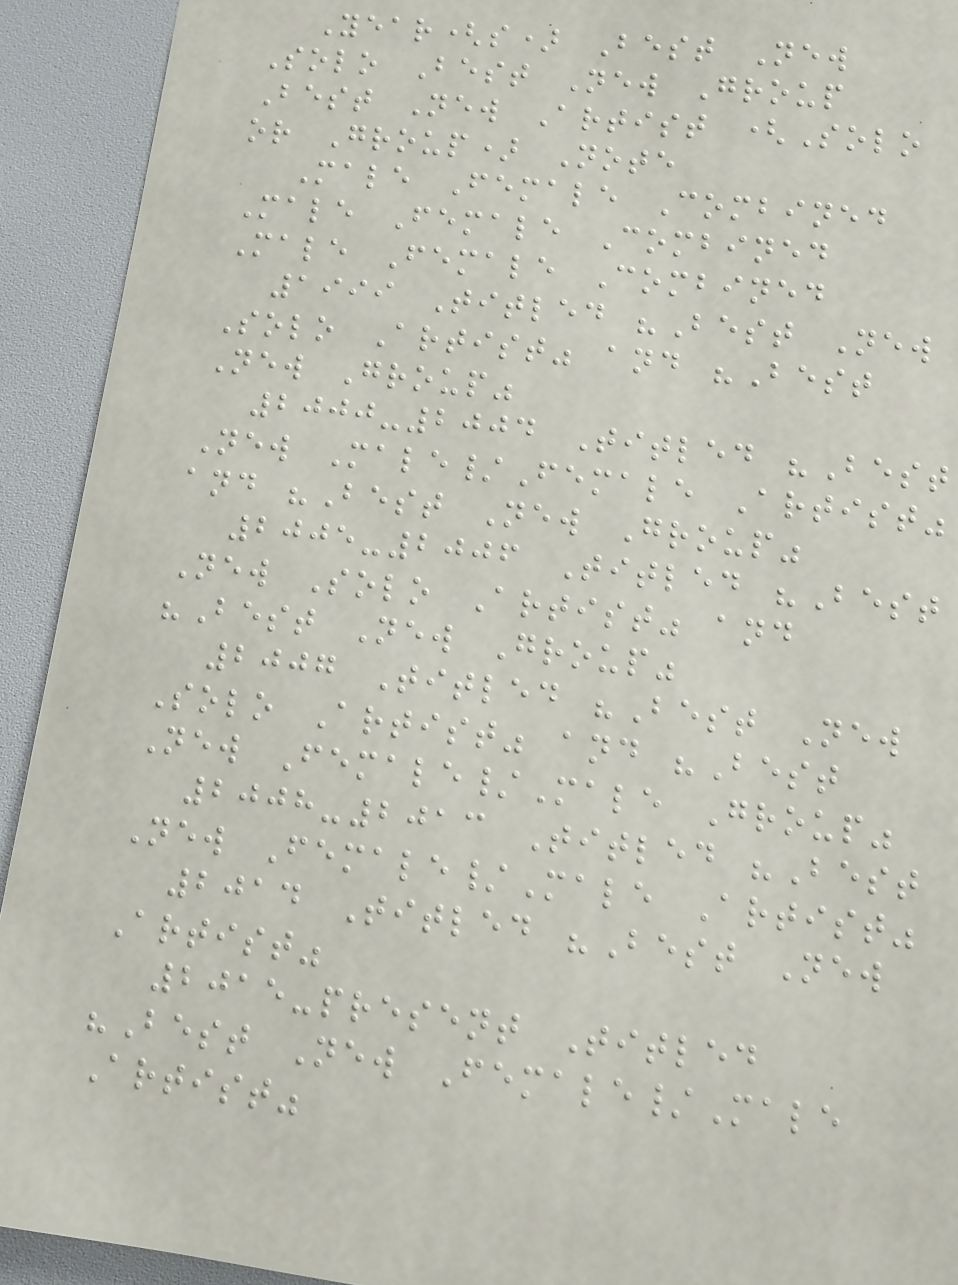Year(s) Best New
Solo Best New Group
Best New Artist (Solo
or Group) Note
Male Female Combined
Male Female Combined
Male Female Combined
1999 Titled "Best New
Solo Artist" and "Best
New Group"
2000-2004 Titled "Best
New Male/Female Artist"
and "Best New Group"
2005-2006 Titled "Best
New Solo Artist" and
"Best New Group"
2007 Titled "Best New
Solo Artist" and "Best
New Female/Male Group"
2008-2013 Titled "Best
New Female/Male Artist"
2014 Titled "Best New
Artist"
2015-present Titled
"Best New Female/Male
Artist"
